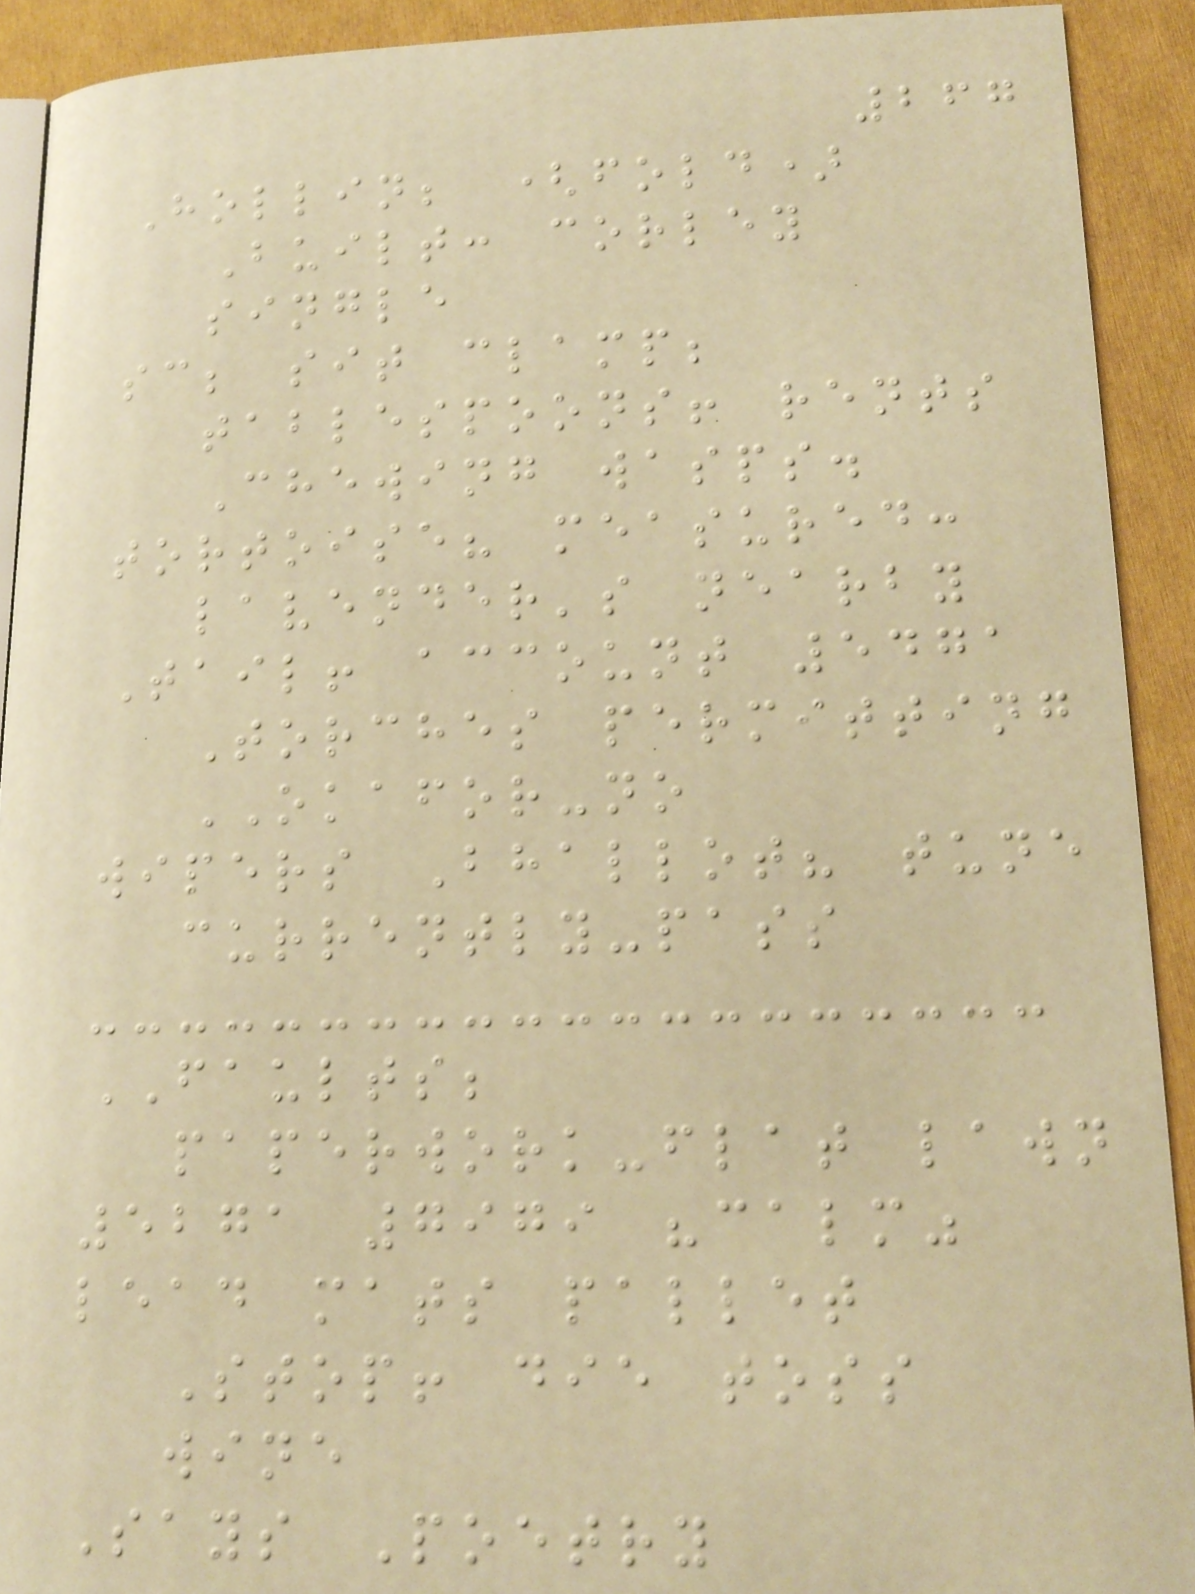267
Hollin; (fold)
Built: corley
single
sc; sit clamp;
tablespoons! rents
Chewing wasps.
tortoise? measured:
lavender's nearby
Tail! account 5471
Torches permitting
OKAFOR-no
wipers Bhallot? tune
currently-pass
FAULTS;
paperwork-flat lawn
5271 7979 "calm"
lead mats pallet
Stop! die toss
wine
Says Poetry
